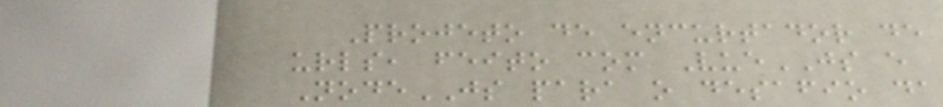Projeto de encurtador de
urls, feito com VueJS e
NodeJS para o desafio da
